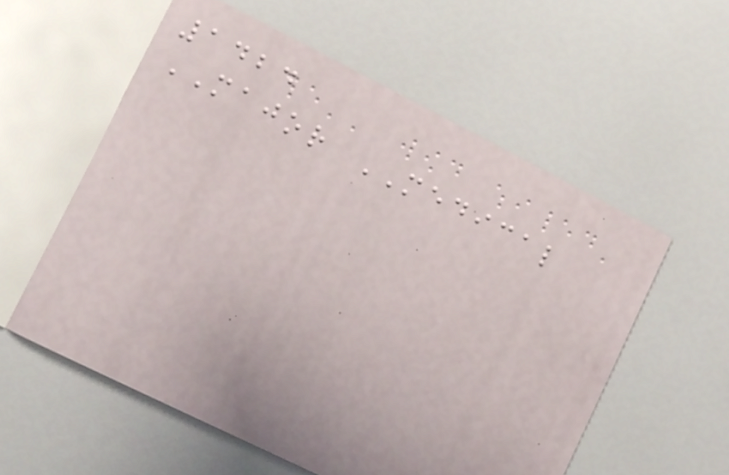1424
MAJOR MEDICAL
